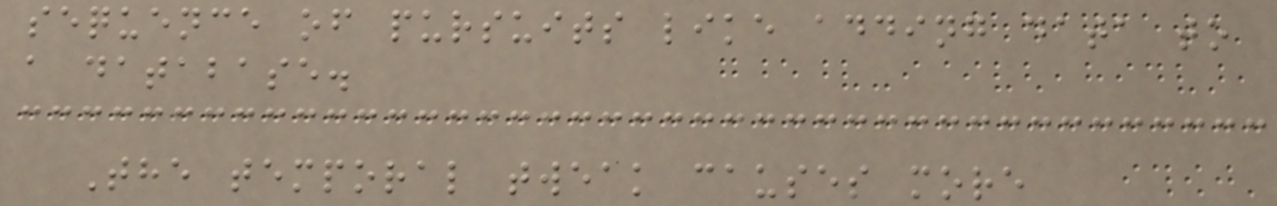sequence of pursuits like adding data to
a database.
The temporal tweak causes more
